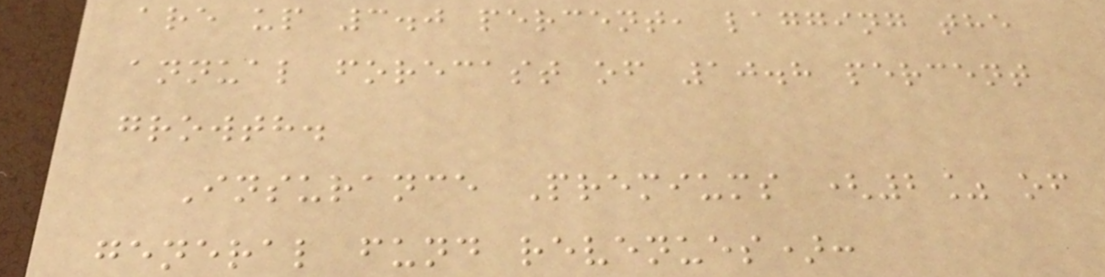are up 3.0 percent, lagging the
annual forecast of 10.8 percent
growth.
Insurance Premiums (2% of
general fund revenues):
